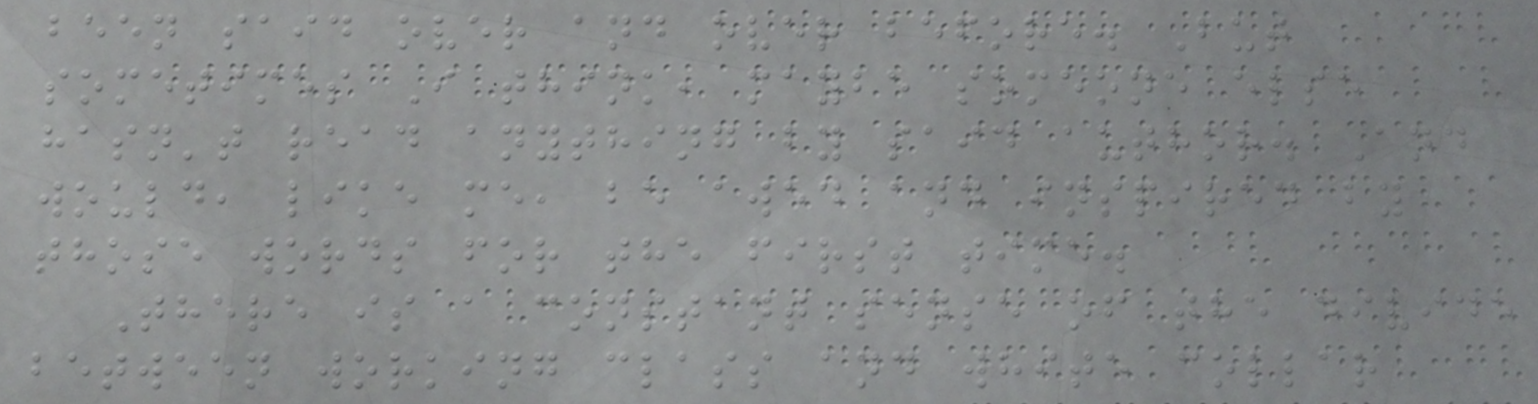been said over and over before. But
sometimes I think, maybe someone else
hasn't read anything by said author. And
would, like me, be awed and inspired by
those words for the first time.
There is a constant sense of the divide
between working class and white collar
